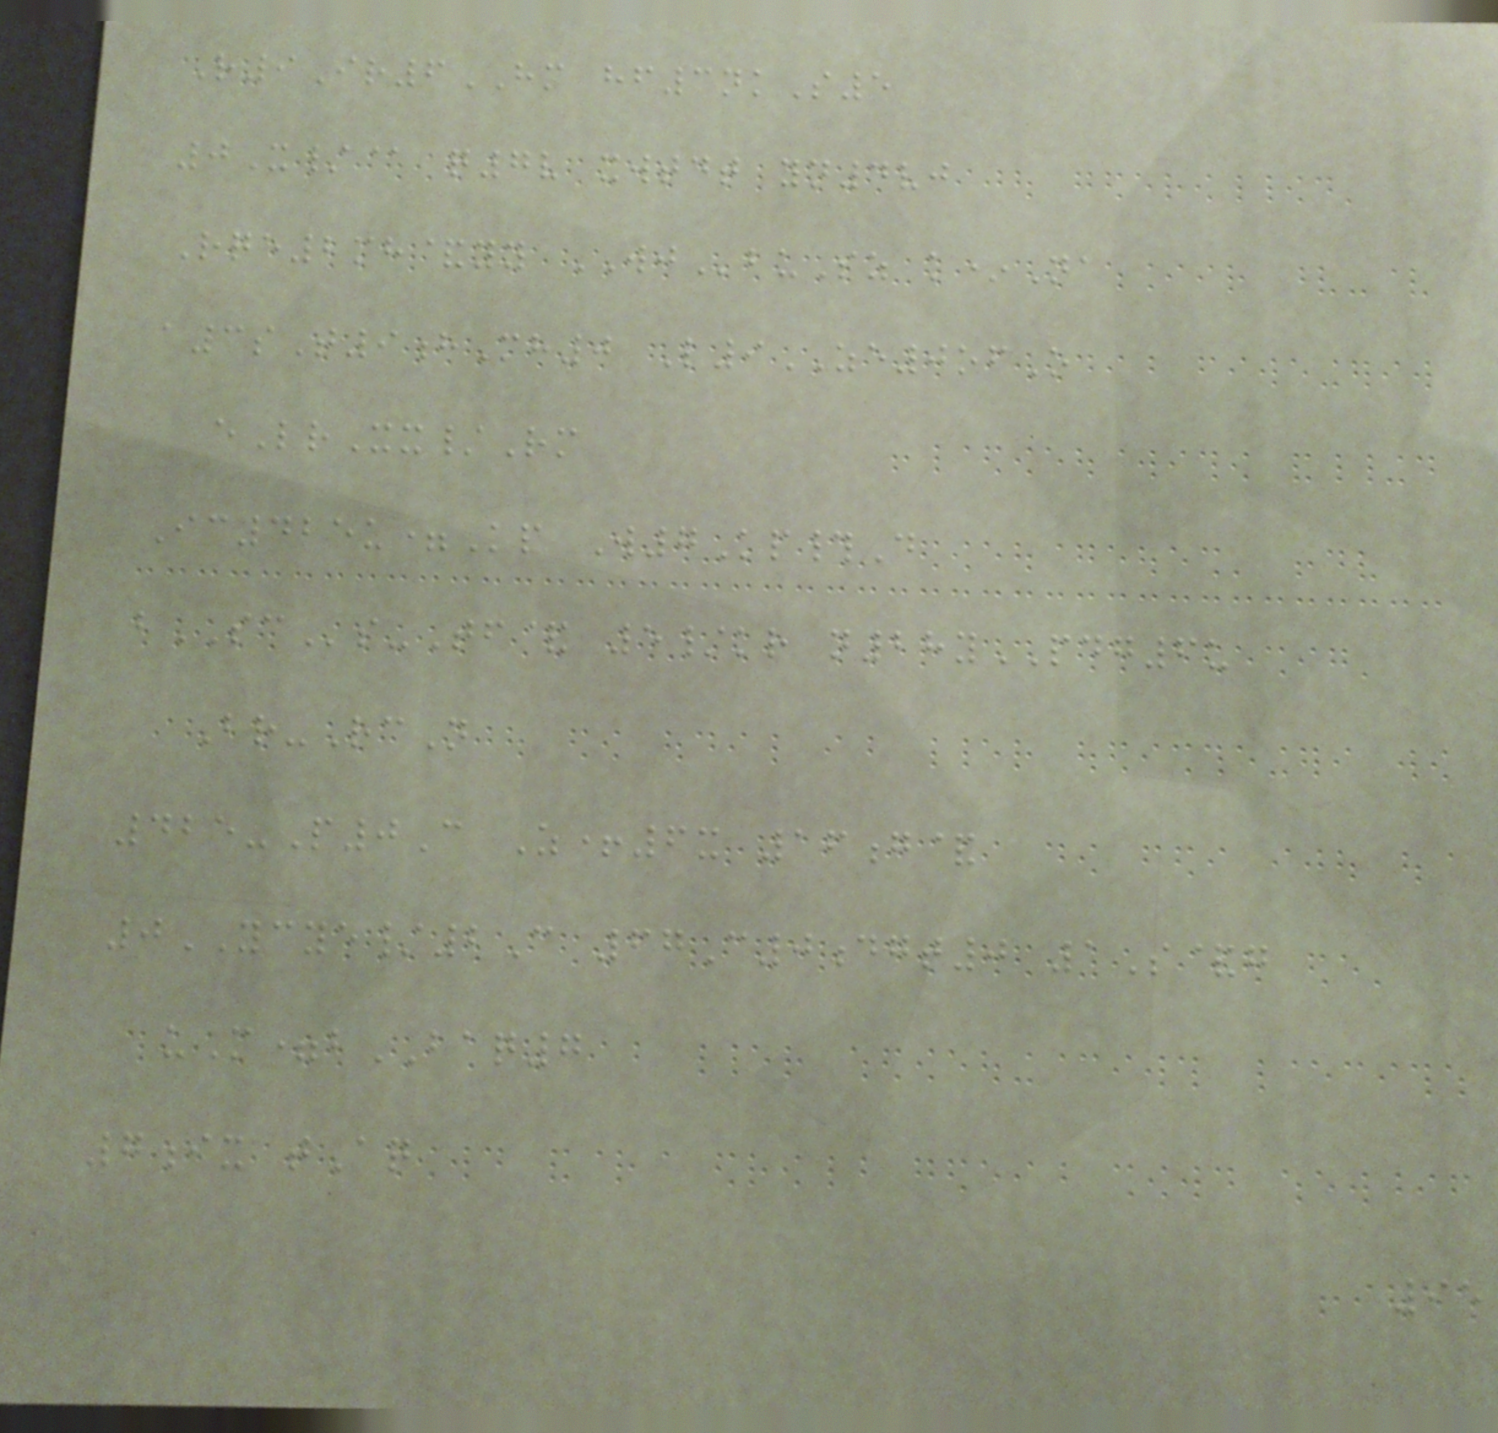R9Ir6HM hf3nkS5
0X/@ q7v xwtdt yn4vj
Rqe2mh&yy WJbuSz k*Na
a3sT9hMh0 L9ZE0ofO
eLrXx/Rm
Ic425u=Kp W7Kp#D
bSCs-Tf& 5/kr n28yPDG6u
Br-RcN
425-P0C Z+6x 16g&
0YCYE/2C 67C0dgt0 1S&g
uM=bBAQ7
7ix tAq
95
